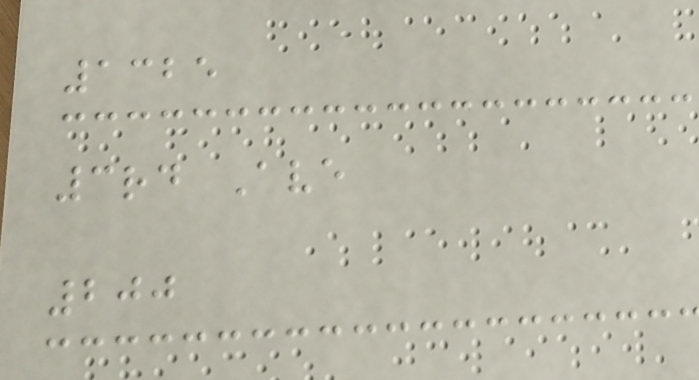1325
3rd Ave
200
